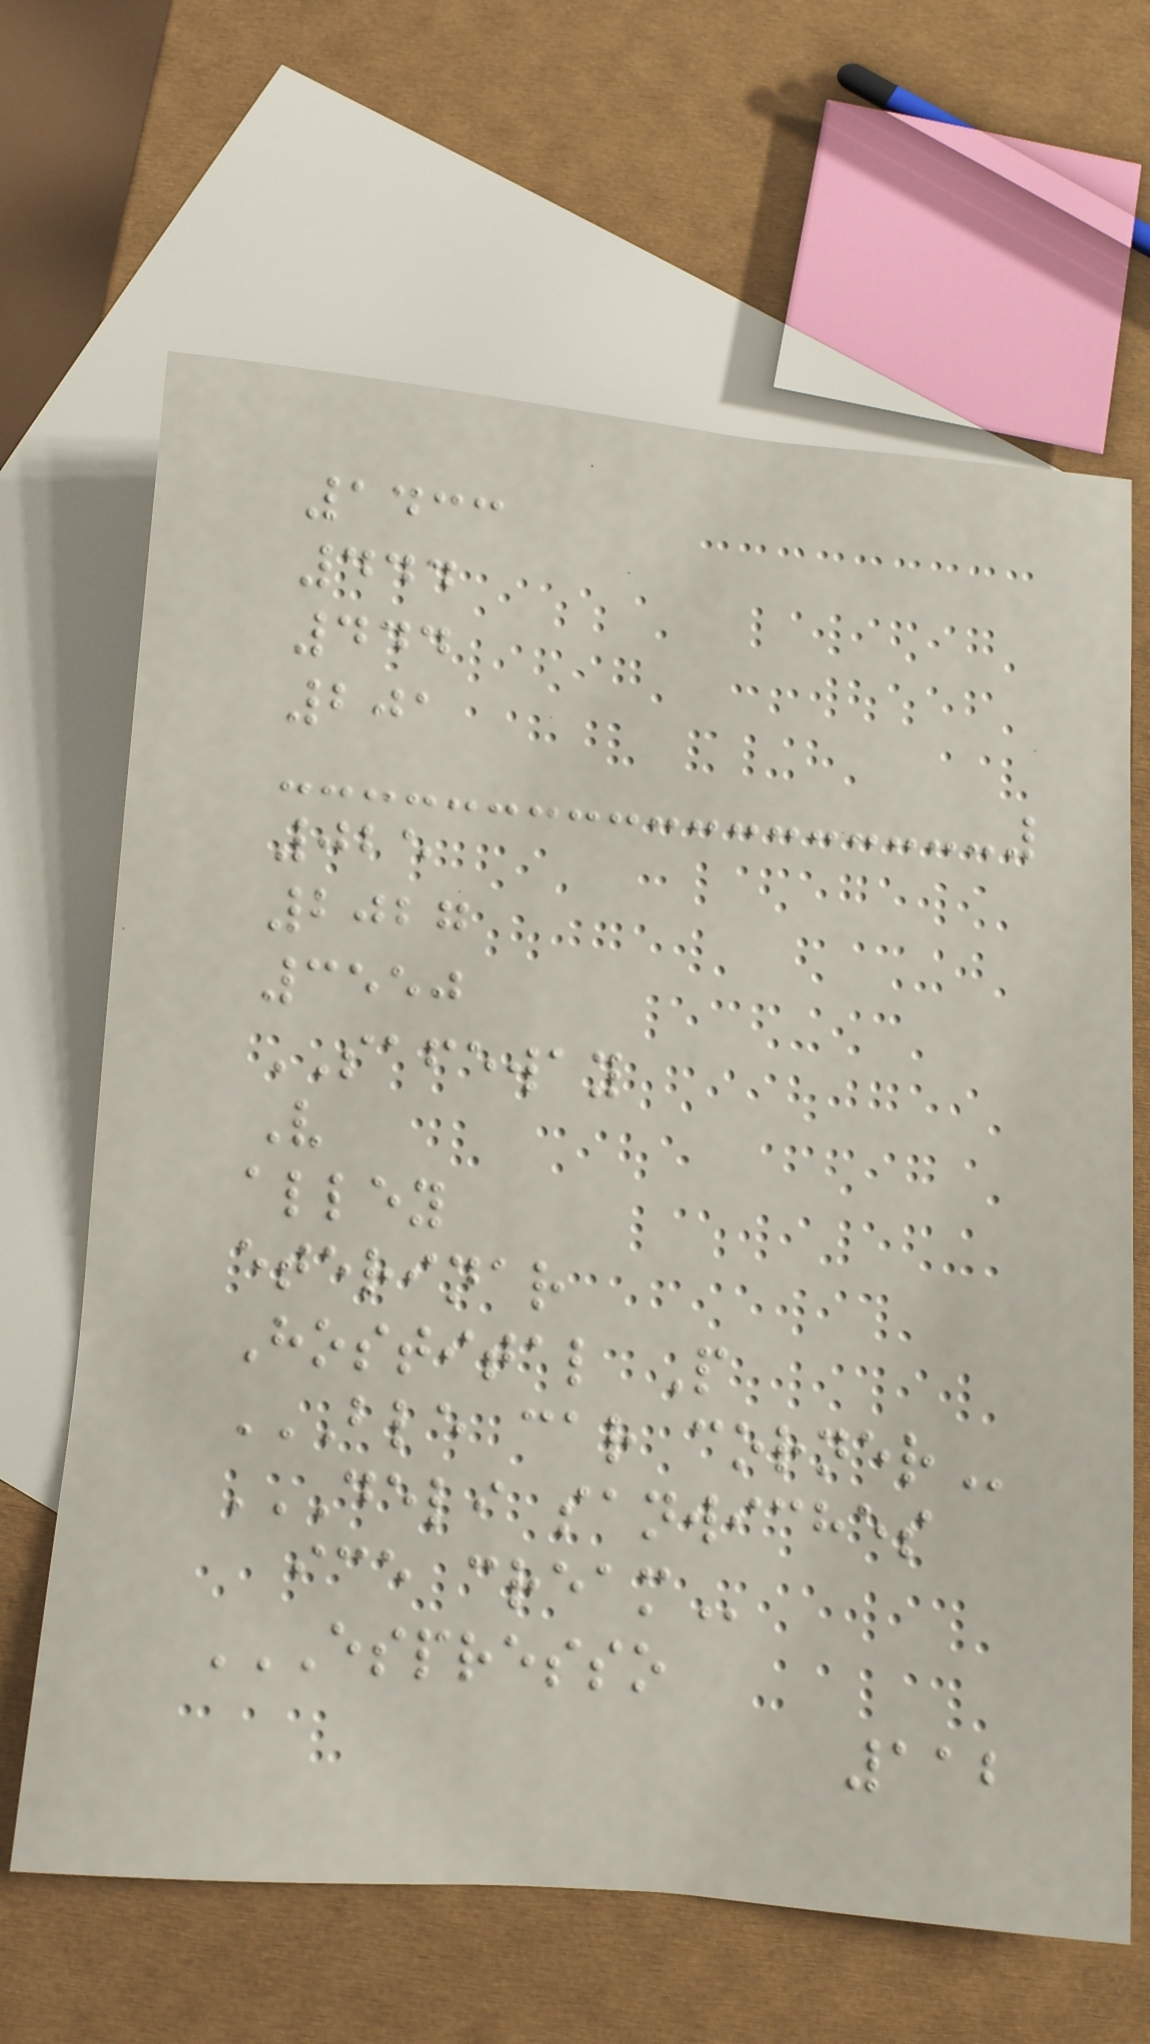1433
444
444
201
025
2027
3550
SAFEWAY
V
alley
eterinar
Hostital P
BLE CAR CORNER
DELI SANWICHES
ICE CREAM
ESPRESSO
112
